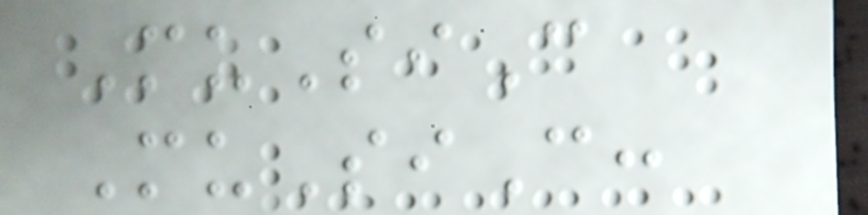MuSiC
MuSiC:
